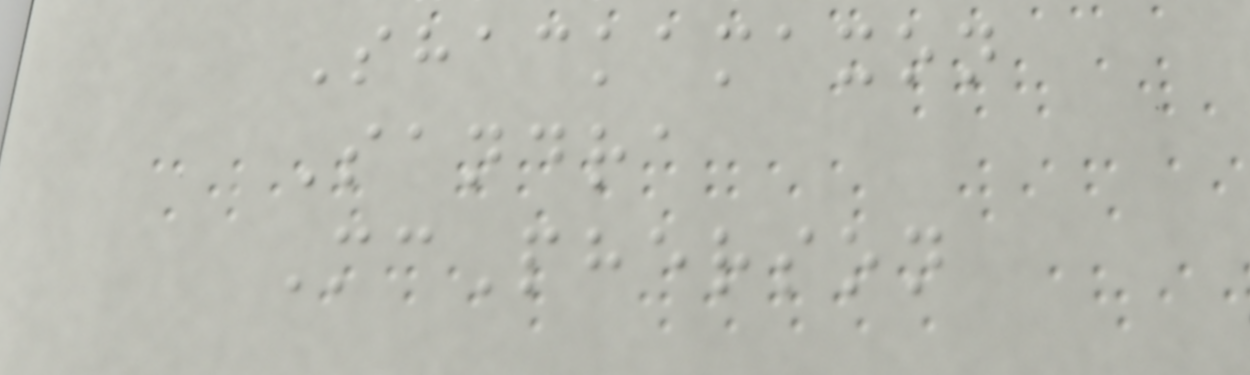Shackamaxon
Sandra
McPherson
